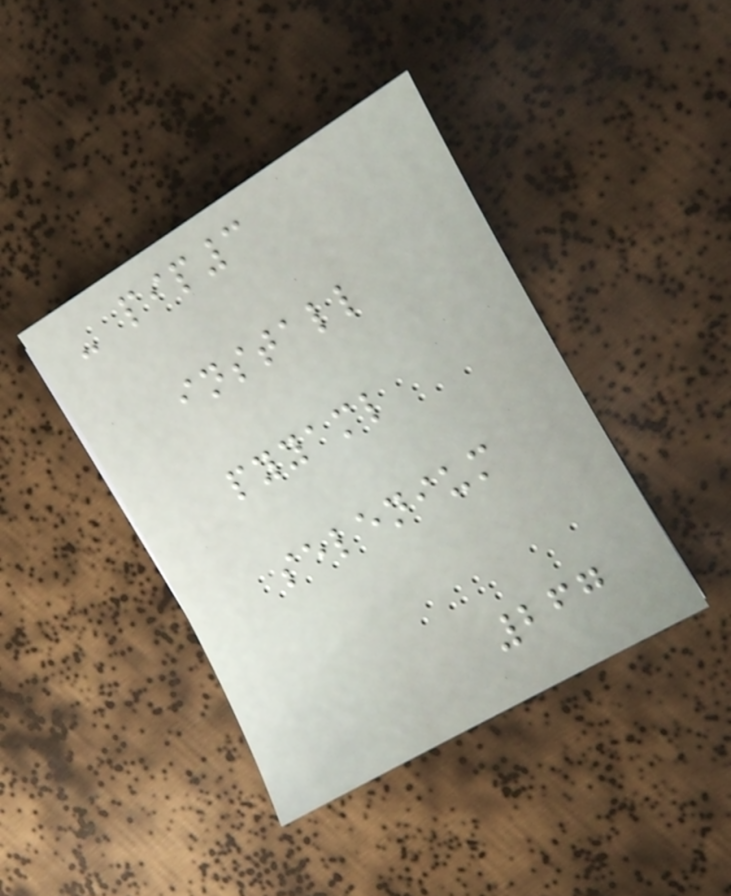- pip3
install
pyyaml
selenium
267
